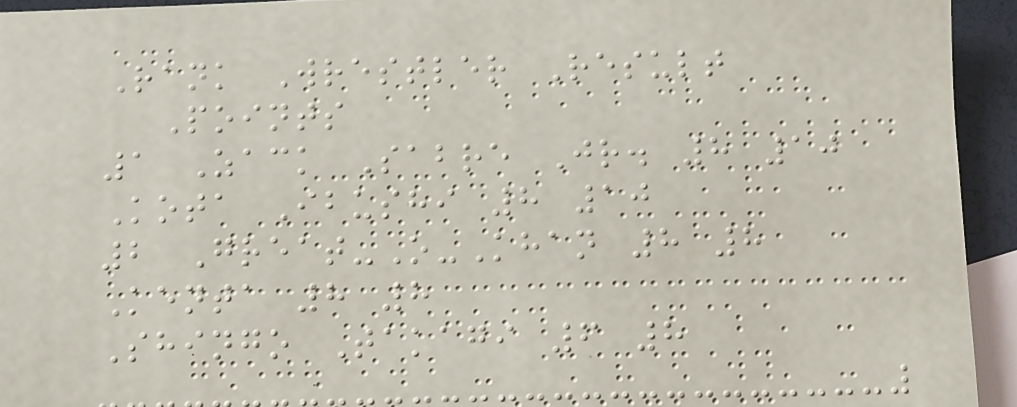Rank Wrestler Result
Points
1 Zack Sabre Jr. 8 10
Kota Ibushi 8 10
2 Great-O-Khan 8 8
Kenta 8 8
Shingo Takagi 6 8
